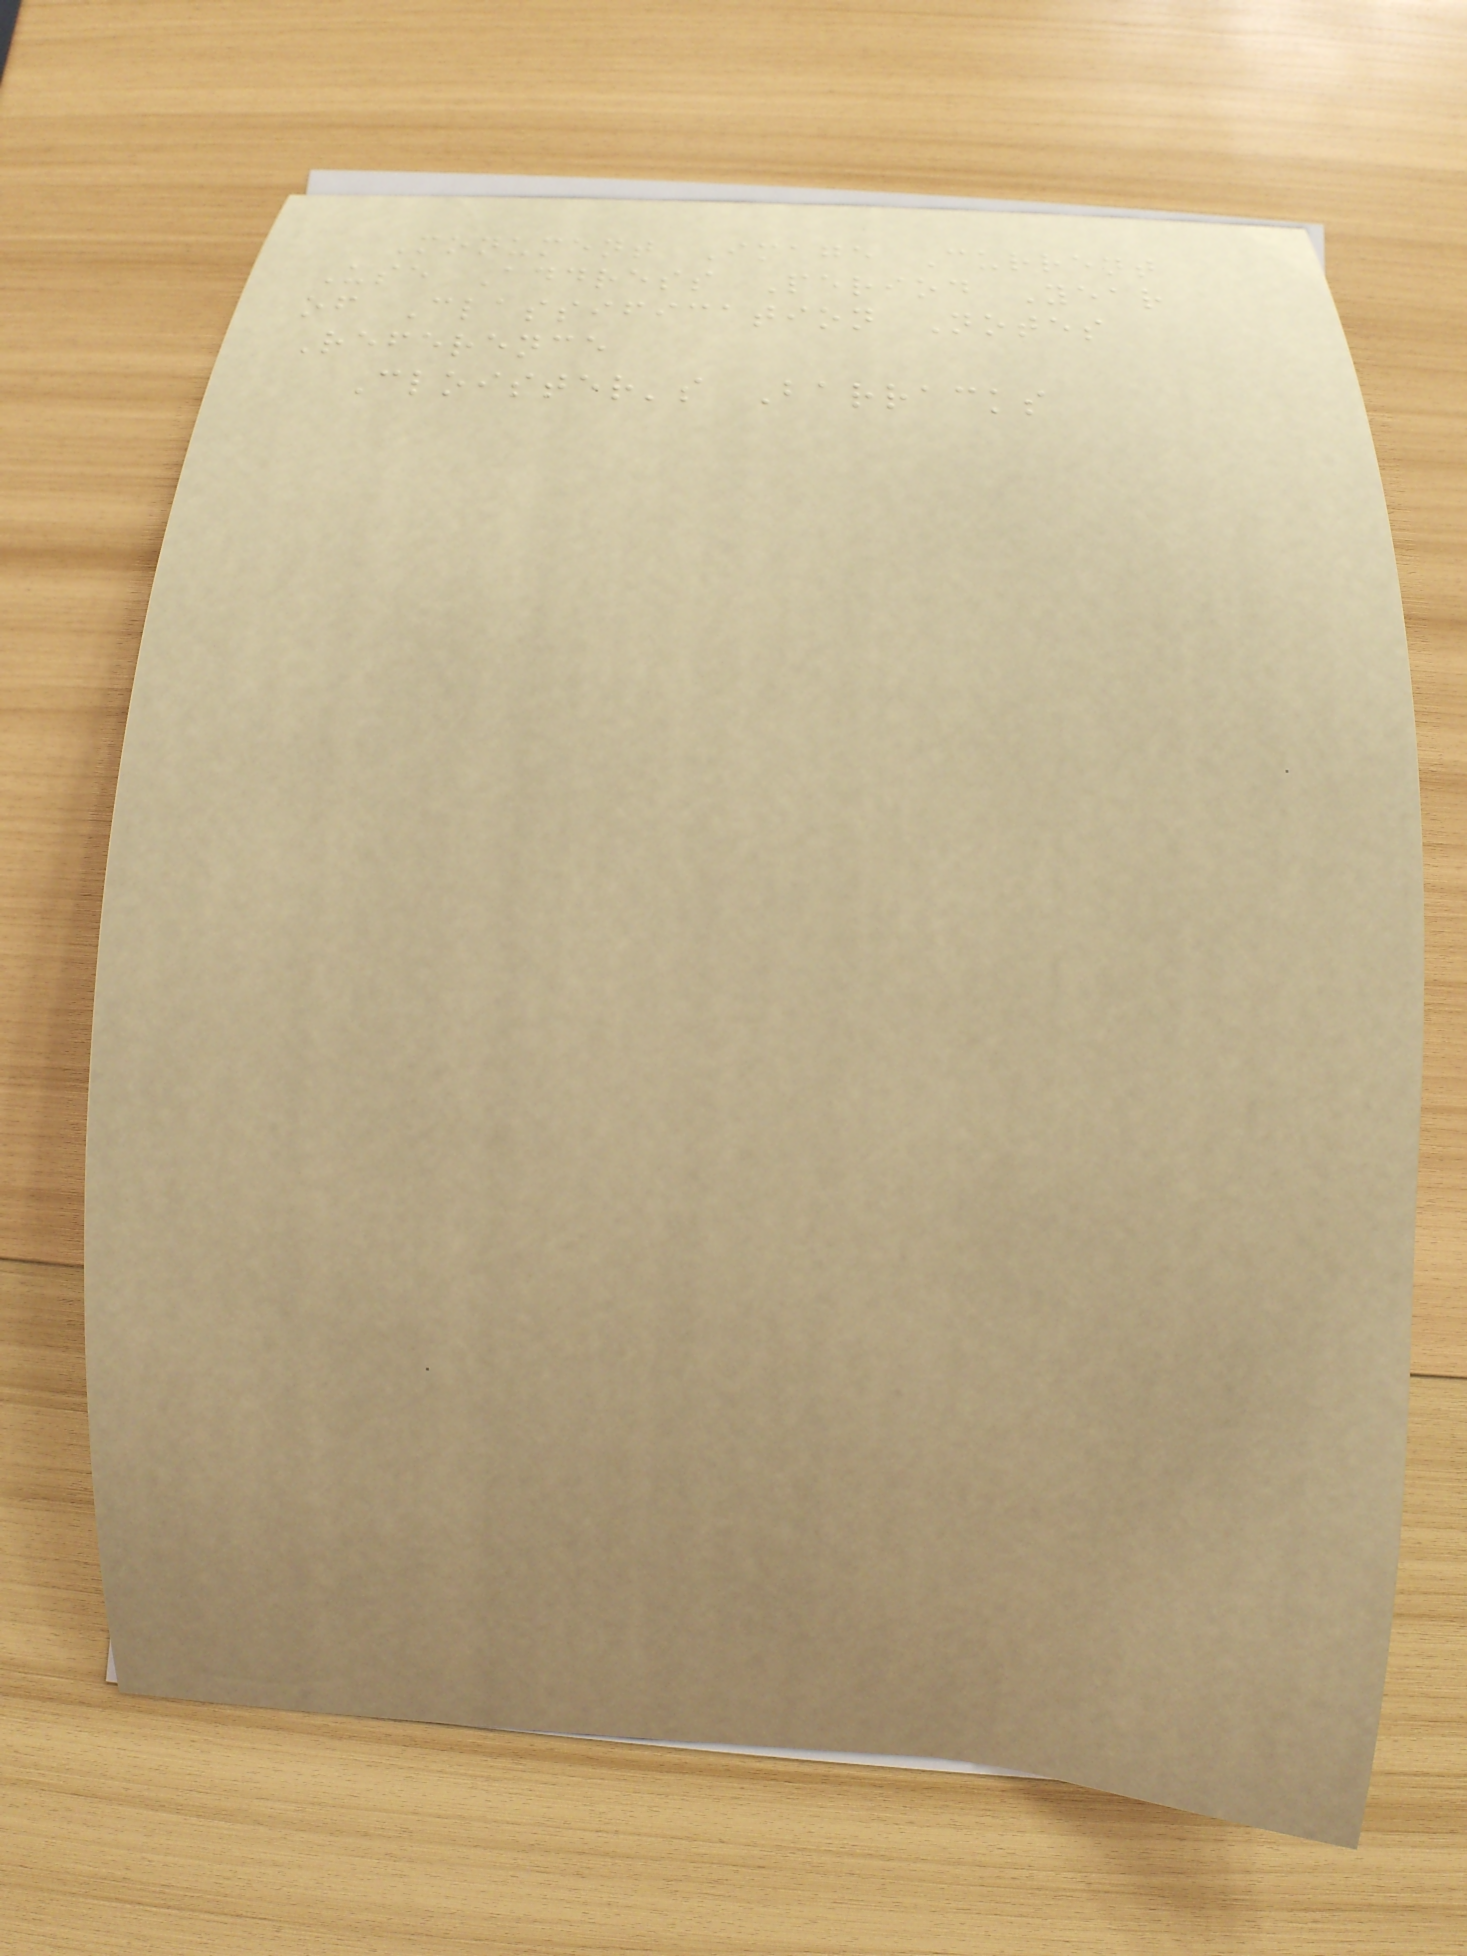Monument Image Current
Use Address Period Year
of Classification Notes
Reference
Cloister's Barracks
